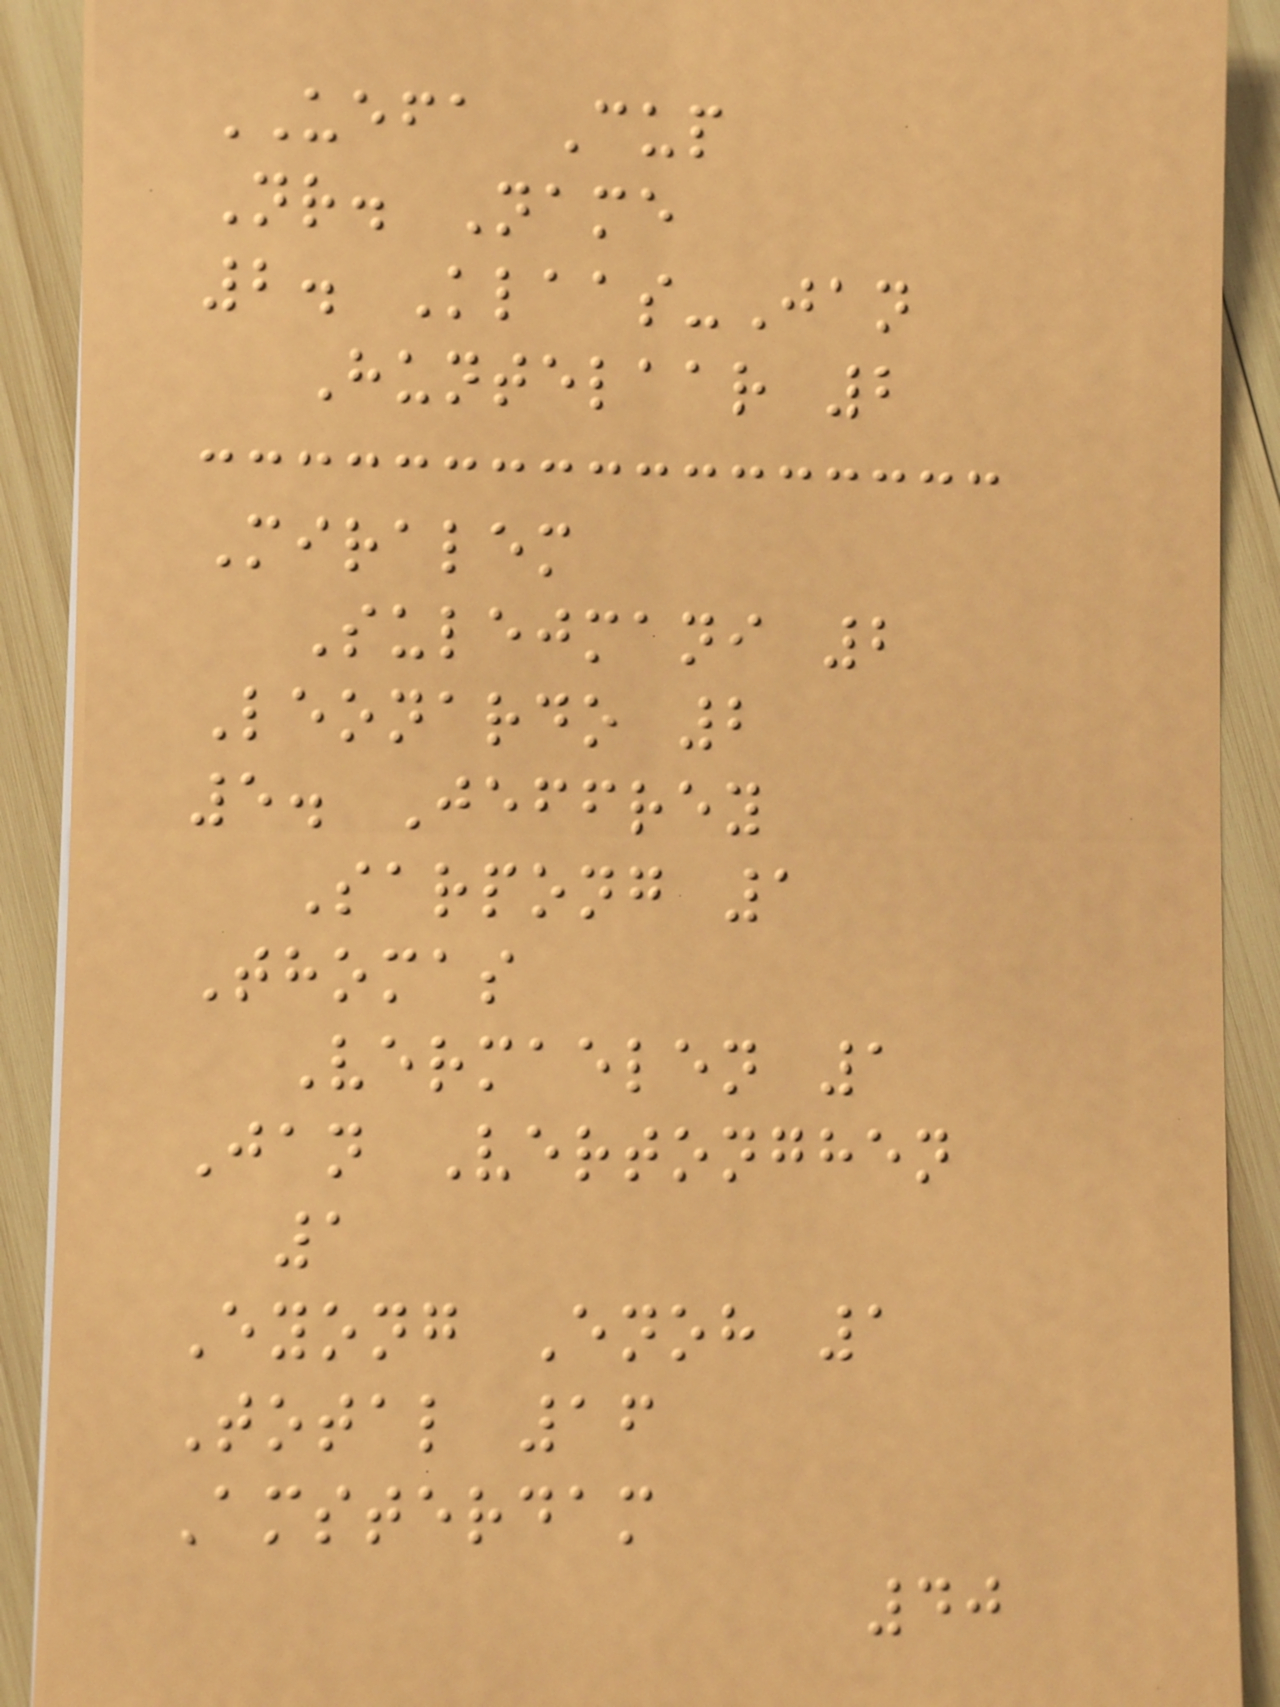UEFA Cup
Nr. Name
2. Klaas-Jan
Huntelaar 2
Miralem
Sulejmani 2
Leonardo 2
5. Jeffrey
Sarpong 1
Thomas
Vermaelen 1
Jan Vertonghen
1
Eyong Enoh 1
Total 16
Amsterdam
40
